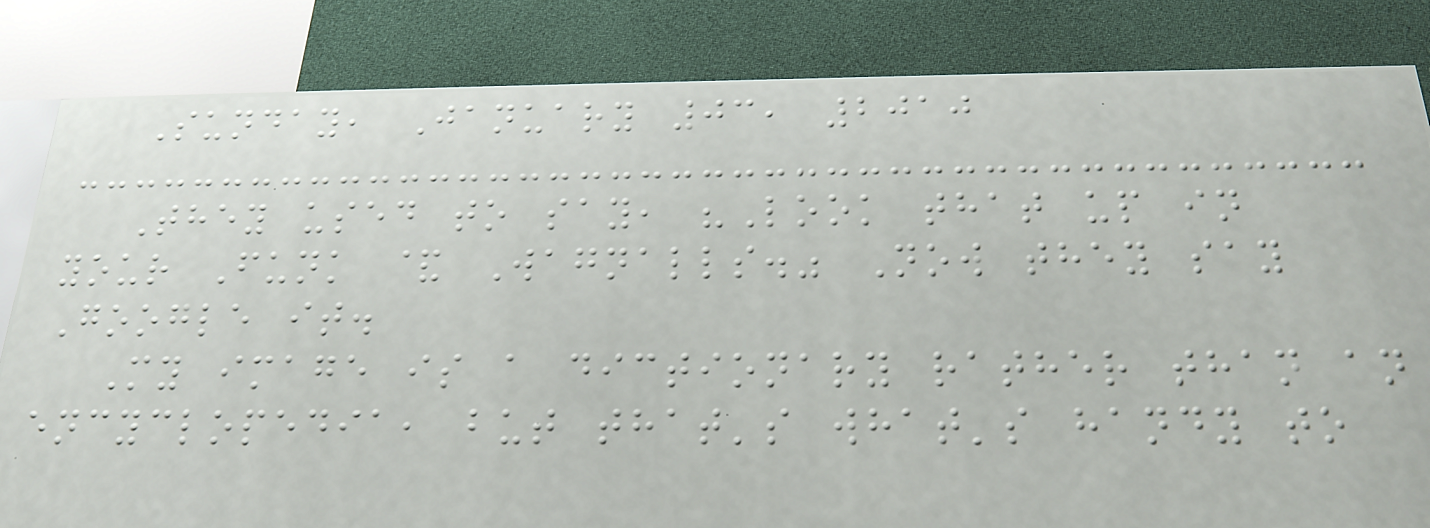Sunday, January 03, 2010
They used to say, "Look that up in
your Funk & Wagnalls." Now they say
Google it.
My image is a dictionary rather than an
encyclopedia, but that's what's handy to
